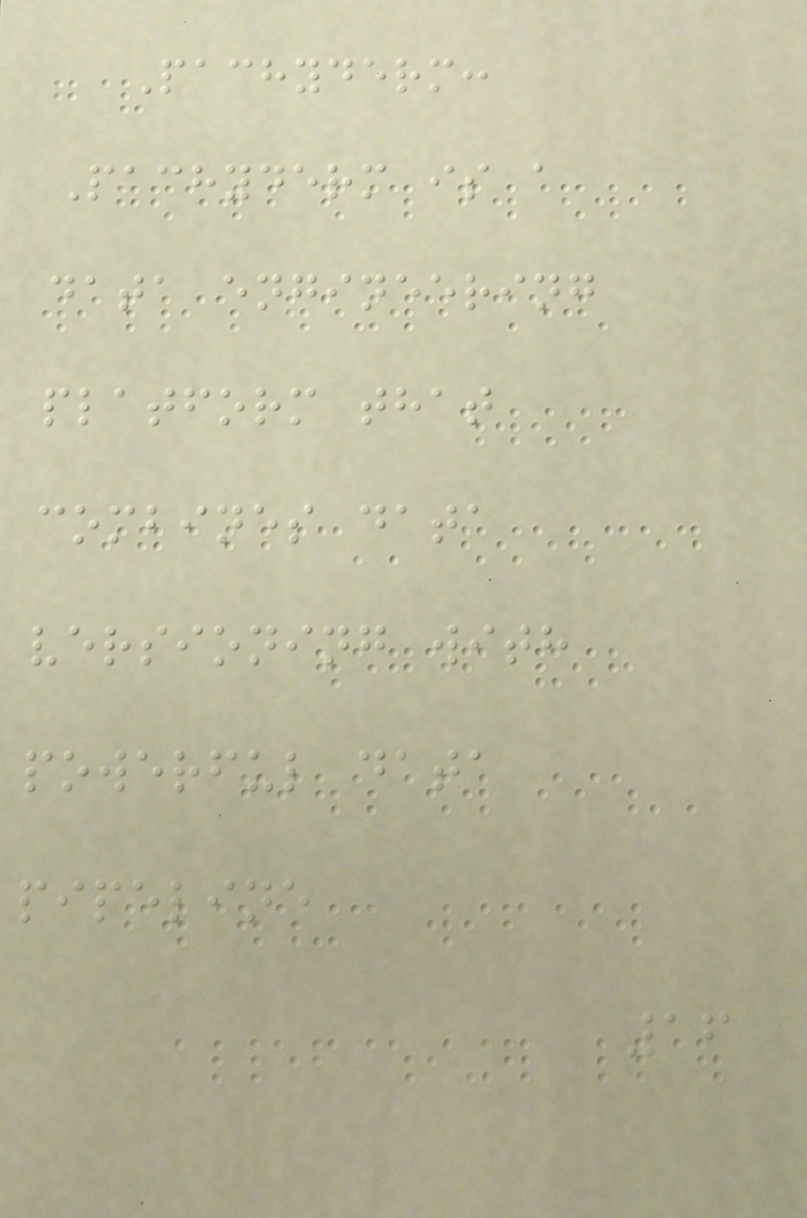Pachyderm:
Pachyderm is a
data engineering
platform that
combines data
versioning with
powerful data
pipeline
16
